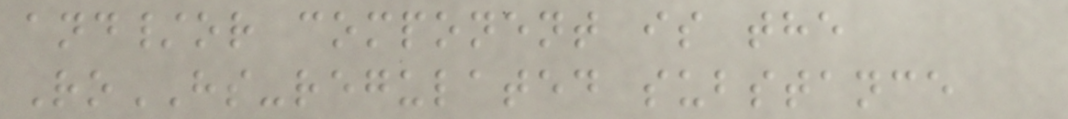and/or component is the
RoHS-regulated substance
